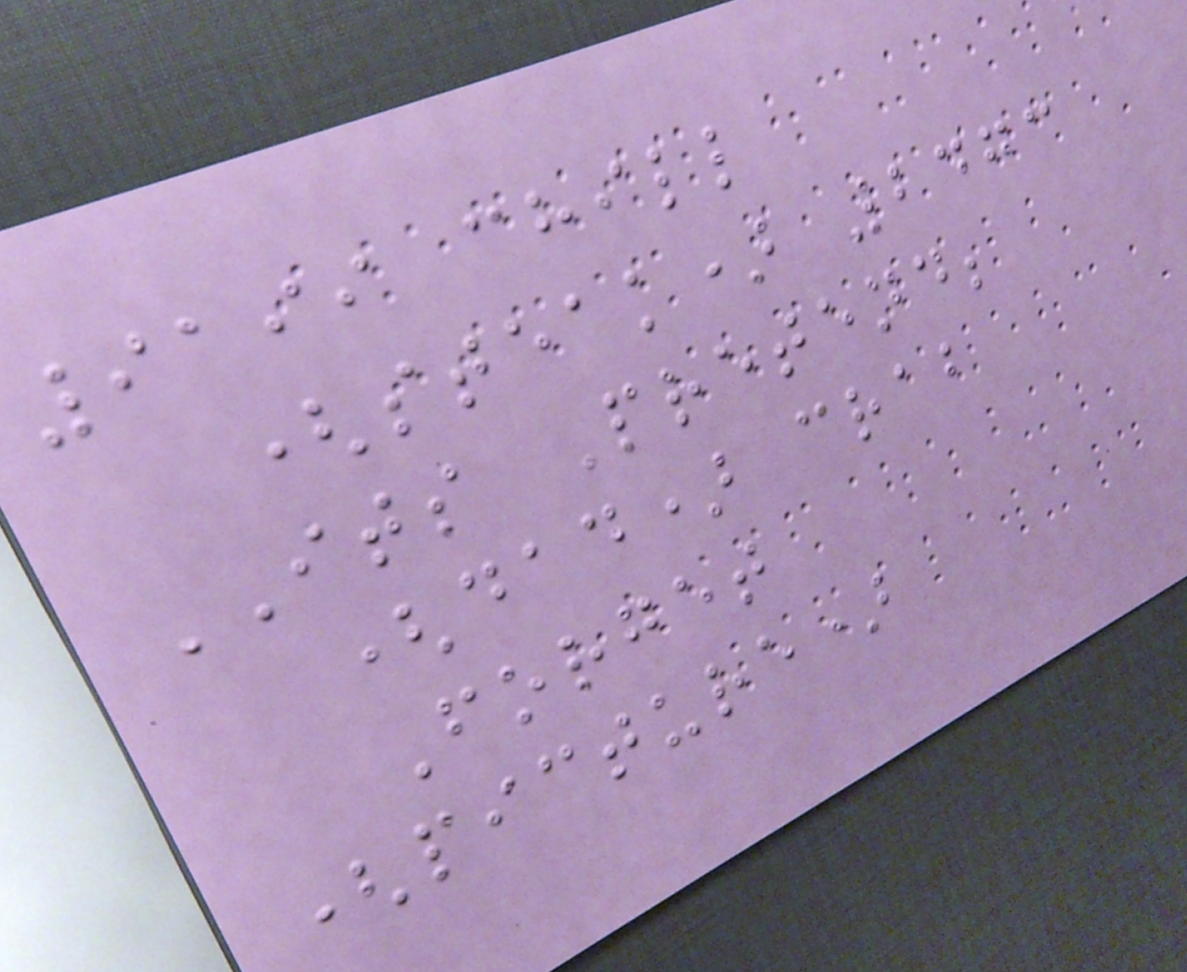9199 chill
(steak) 2473
ITS Pretend;
(dad) crab
Forget
(picture)
